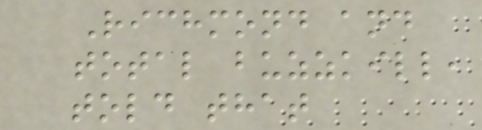Richmond and
total buzzkill,
told that
